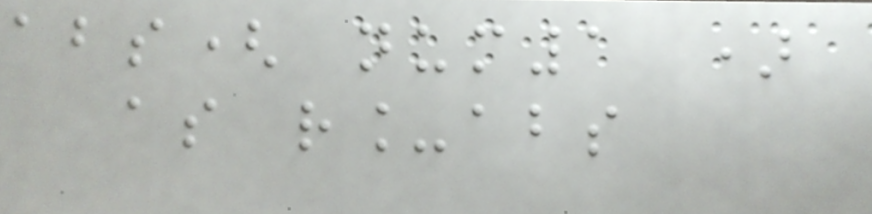abs( num1 )
as r_abs
